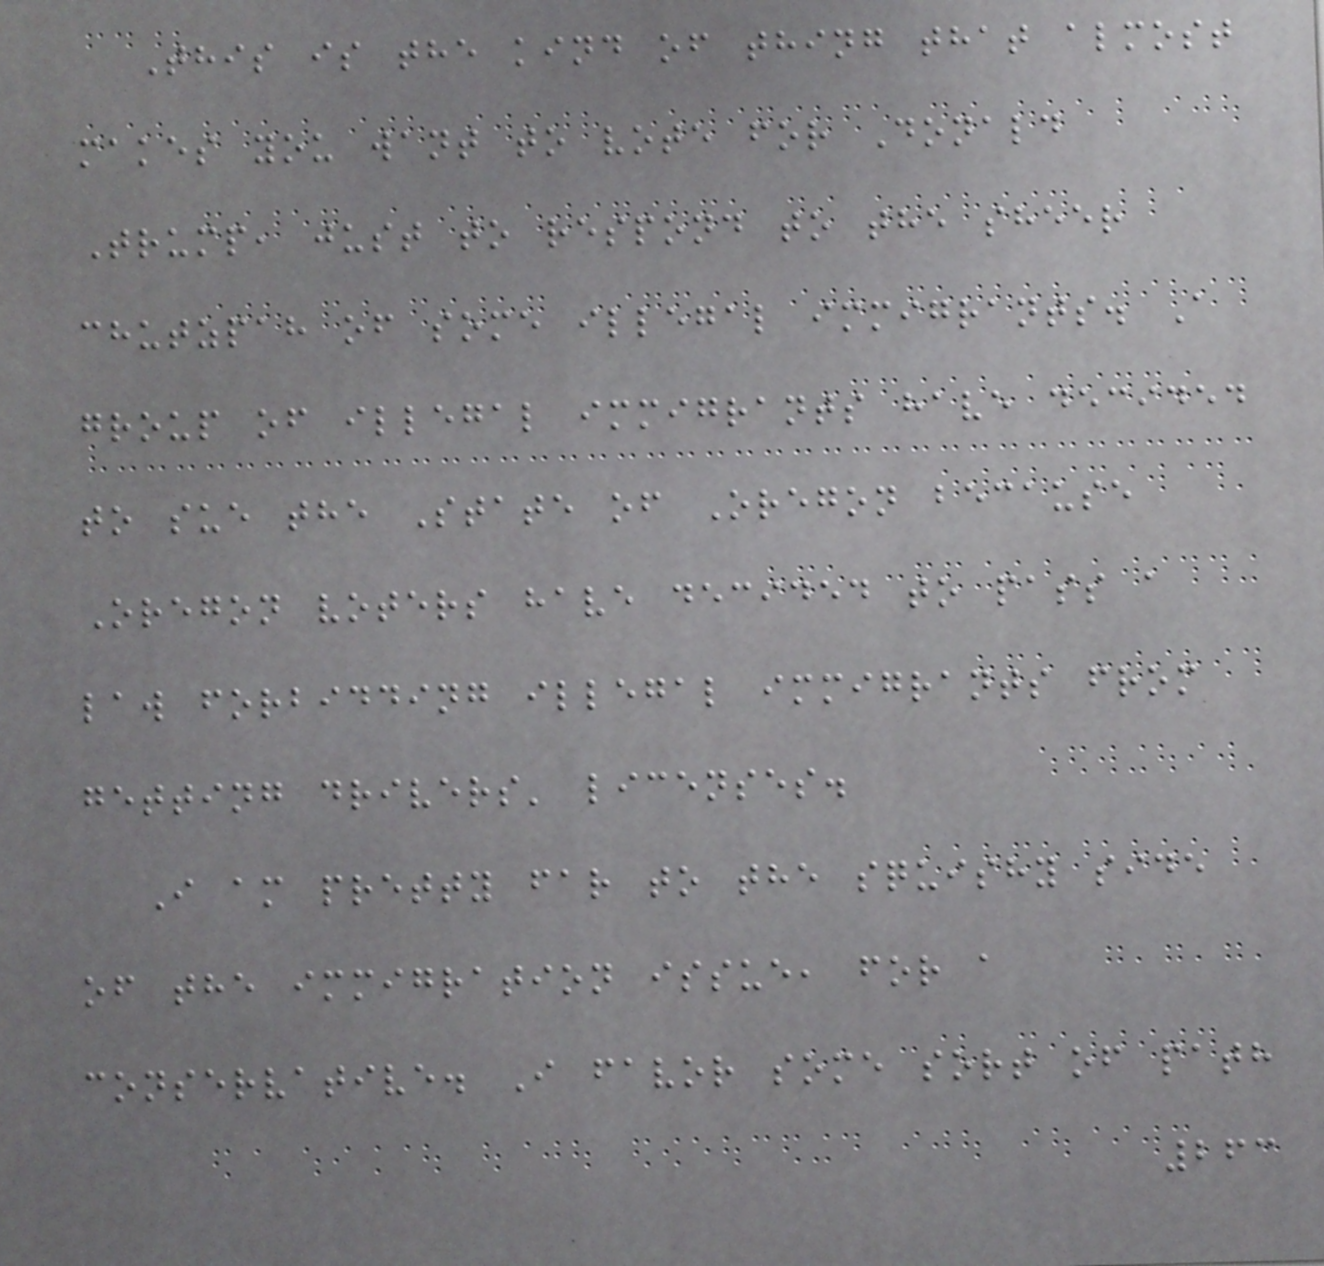This is the kind of thing that almost
makes you want to vote for Donald
Trump, just to respond to the sheer
chutzpah of some illegal immigrants. A
group of illegal immigrants have decided
to sue the State of Oregon because
Oregon voters have decided to pass a
law forbidding illegal immigrants from
getting drivers' licenses.
I am pretty far to the squishy side
of the immigration issue, for a
conservative. I favor some sort of path
263
